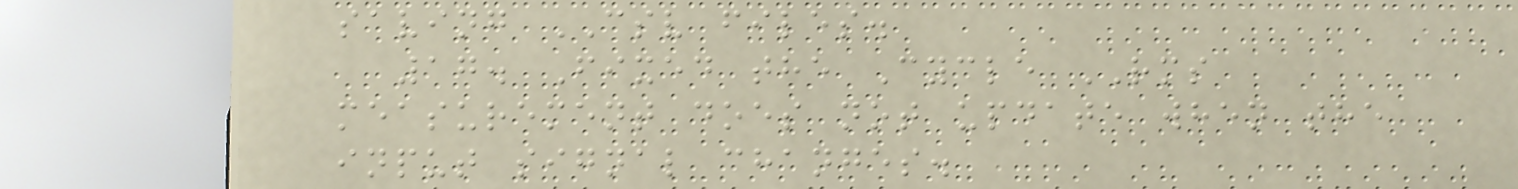saving CSV files.
17. Fixed the Cycle RMS
measurement does not update when the
input signal changes.
